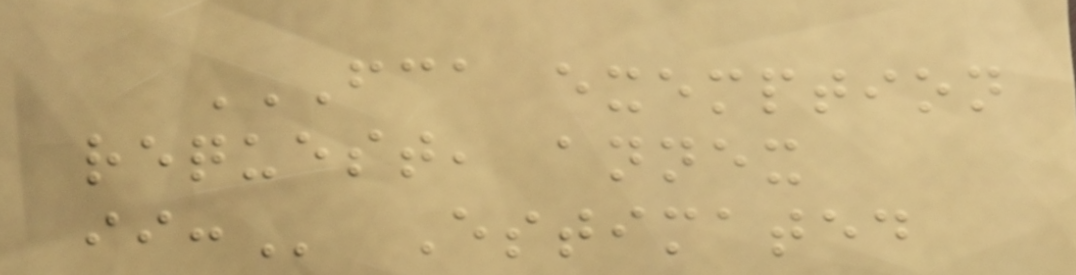FCA EXEMPTION
REQUEST, ANNEX
II: Estimated
